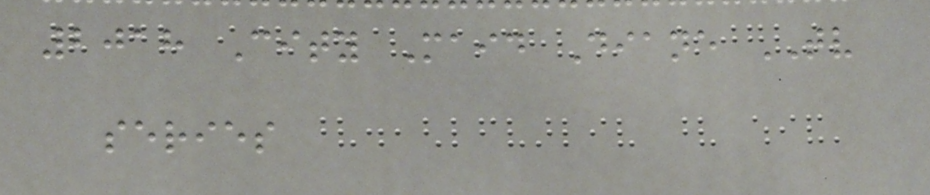2018 City Maid Diane TV
series
